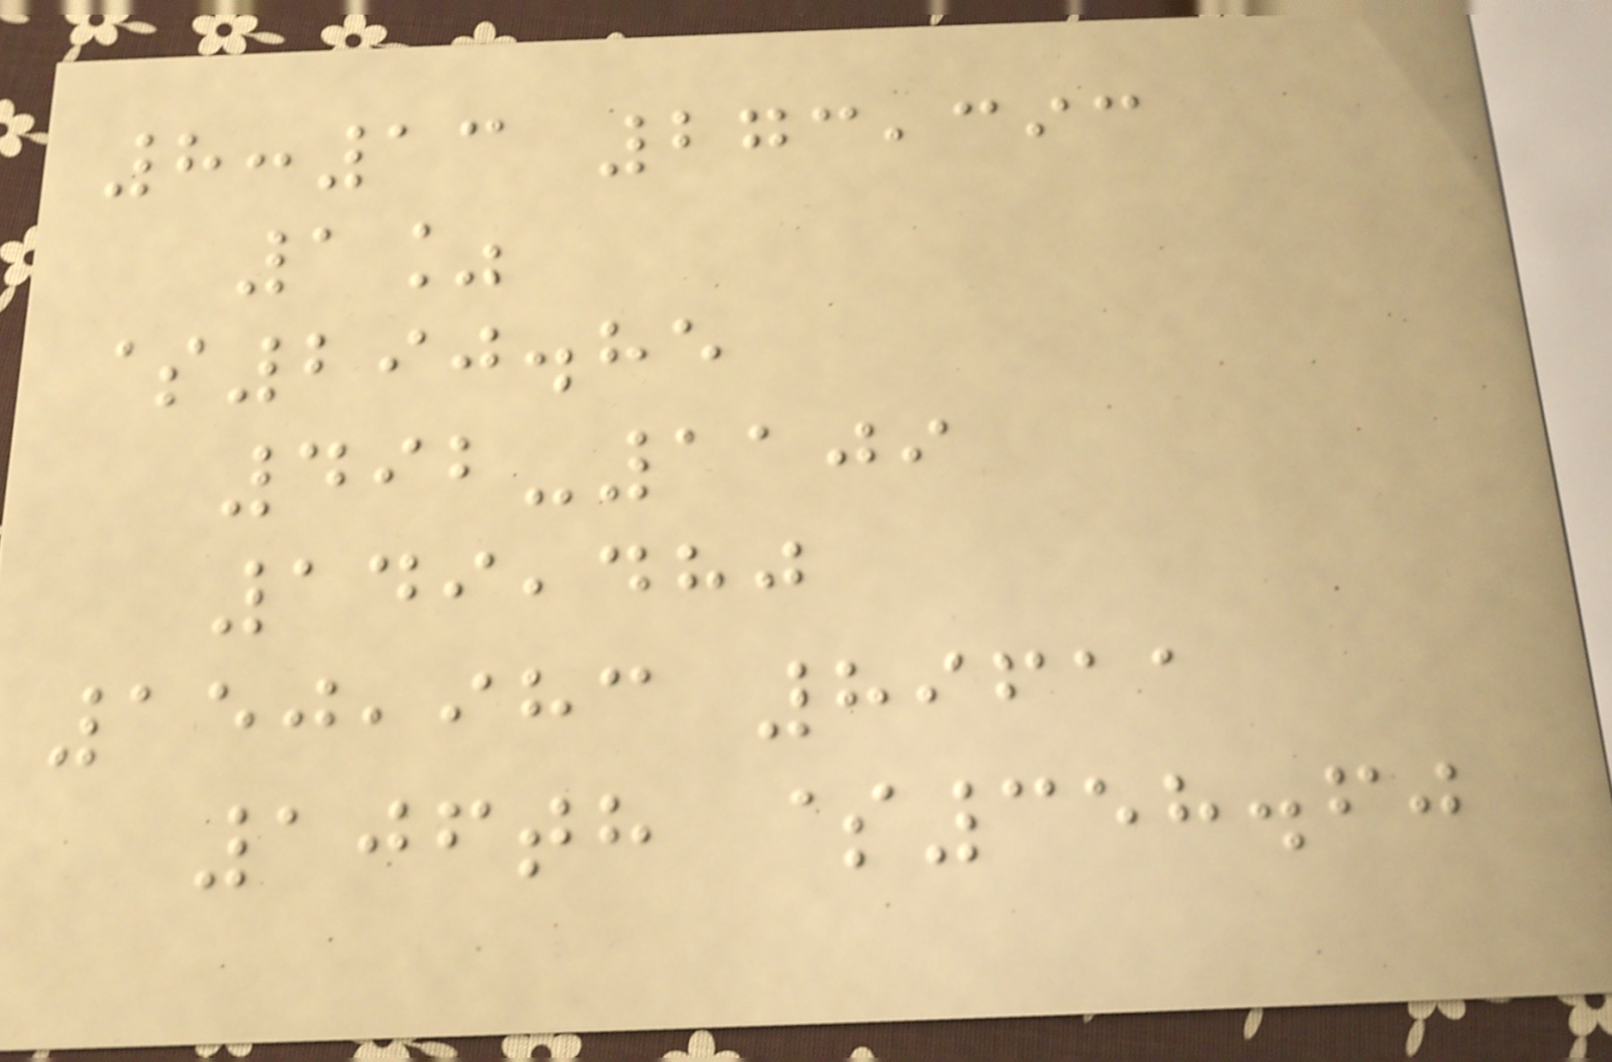8:13 273,393
1%
$290.85
492-1109
149,480
150,983 89611
106th $358.60
